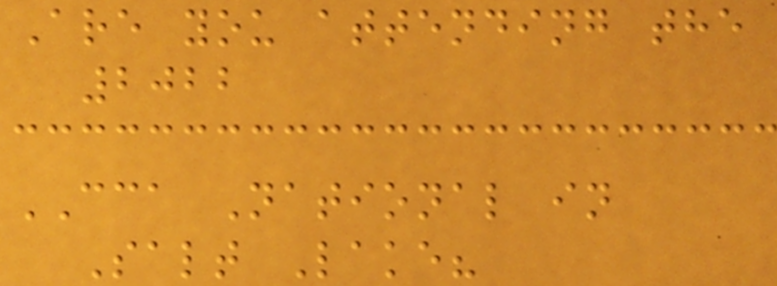Are you attending the
2022
CCA National in
Salt Lake?
